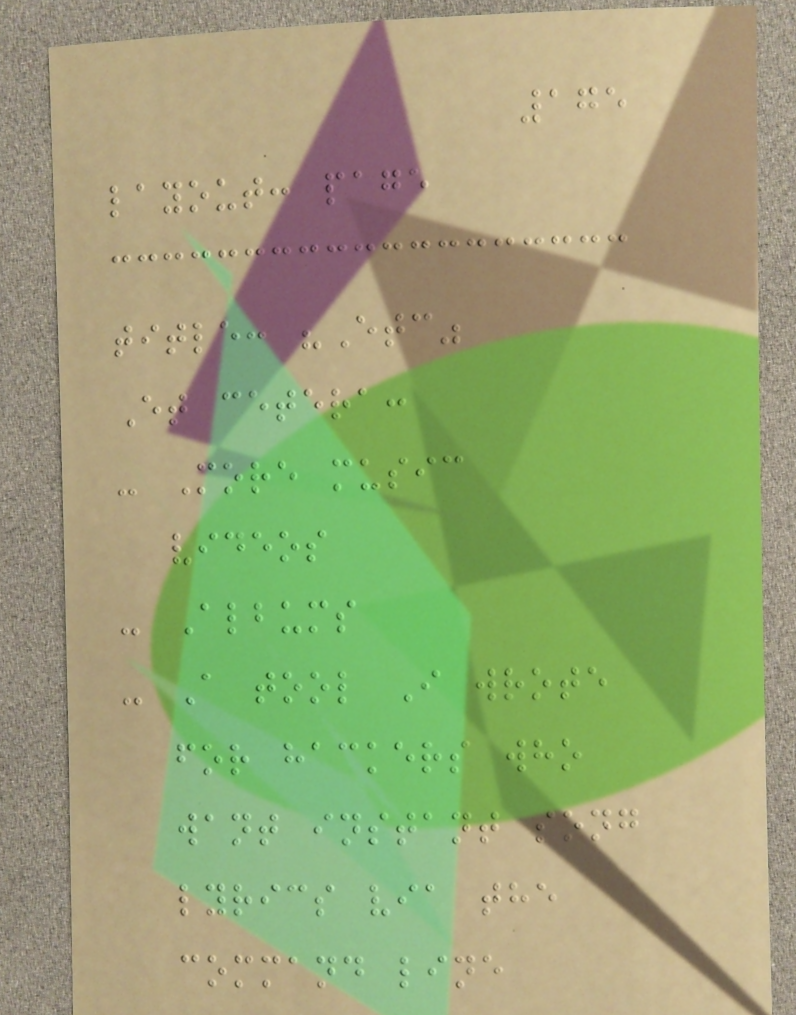175
layout: page
title: "Etc"
Et cetera:
- More music
videos
- Albums
- A tool I wrote
for hackers who
want instant song
lyrics via the
command line
